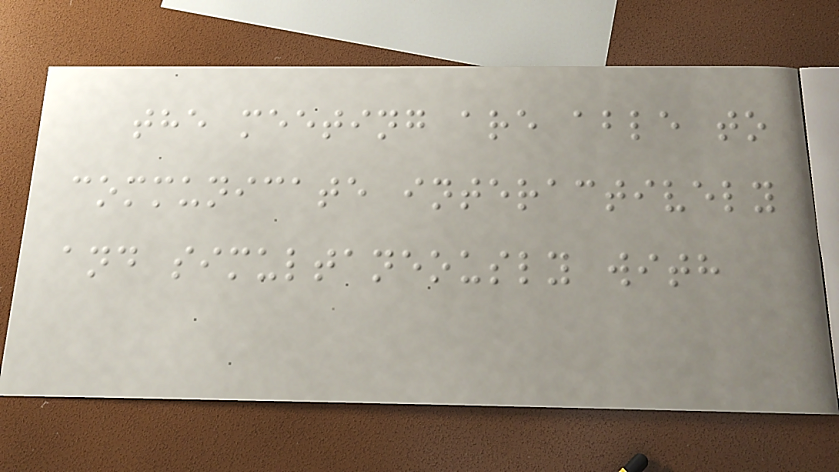the meeting are able to
communicate interactively
and simultaneously with
